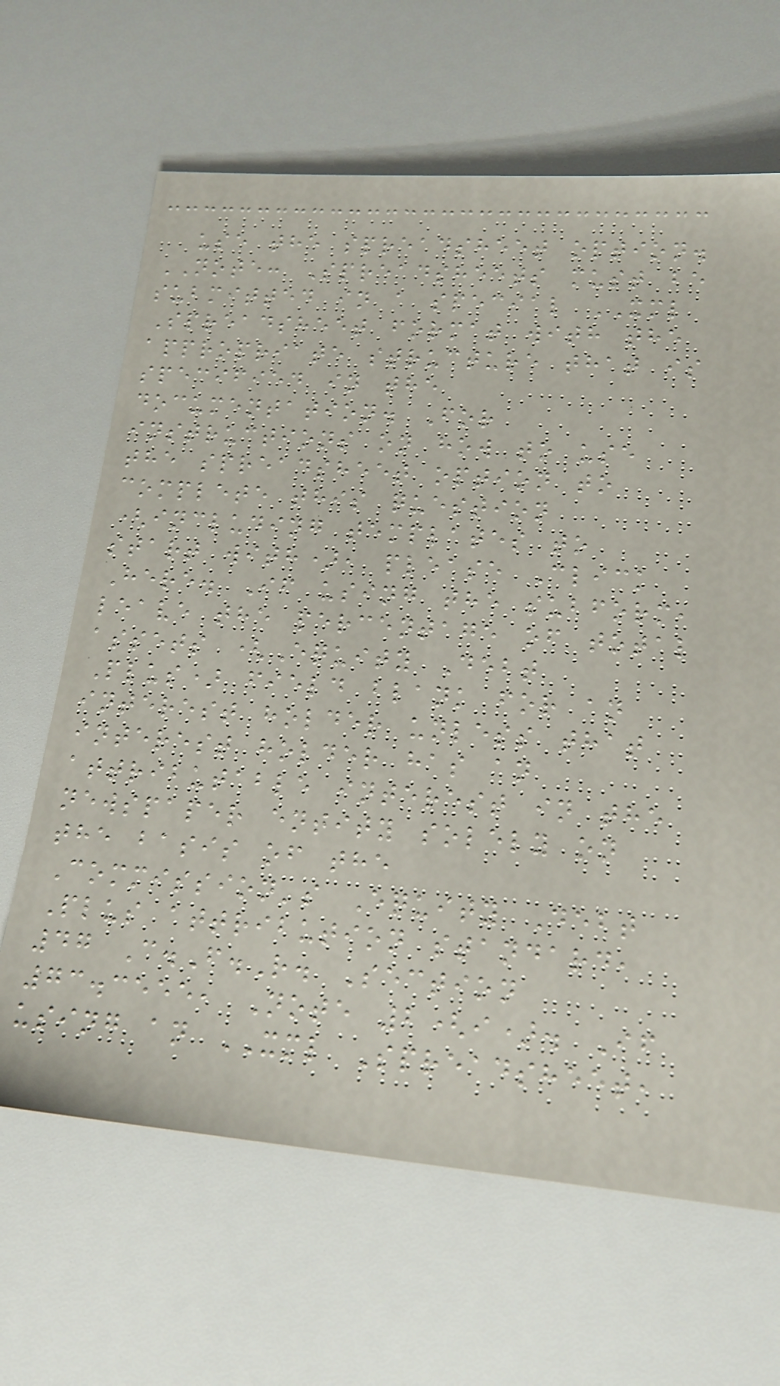use the spreadsheet option.
NOTE: Spreadsheets must be
submitted in a special XML
Spreadsheet format with the
appropriate structure that is
specified in the
documentation. For
instructions on how to use
the spreadsheet option to
complete this question
(including templates to
start with), please Click
Here. If using the subform,
leave the percentage of total
assets (Equity Debt
Plus) field blank for an
interest holder unless that
interest holder has an
attributable interest in the
newspaper entity solely on
the basis of the
Commission's Equity Debt
Plus attribution standard,
47 C.F.R. Section
73.3555, Note 2(i). If
using an XML Spreadsheet,
